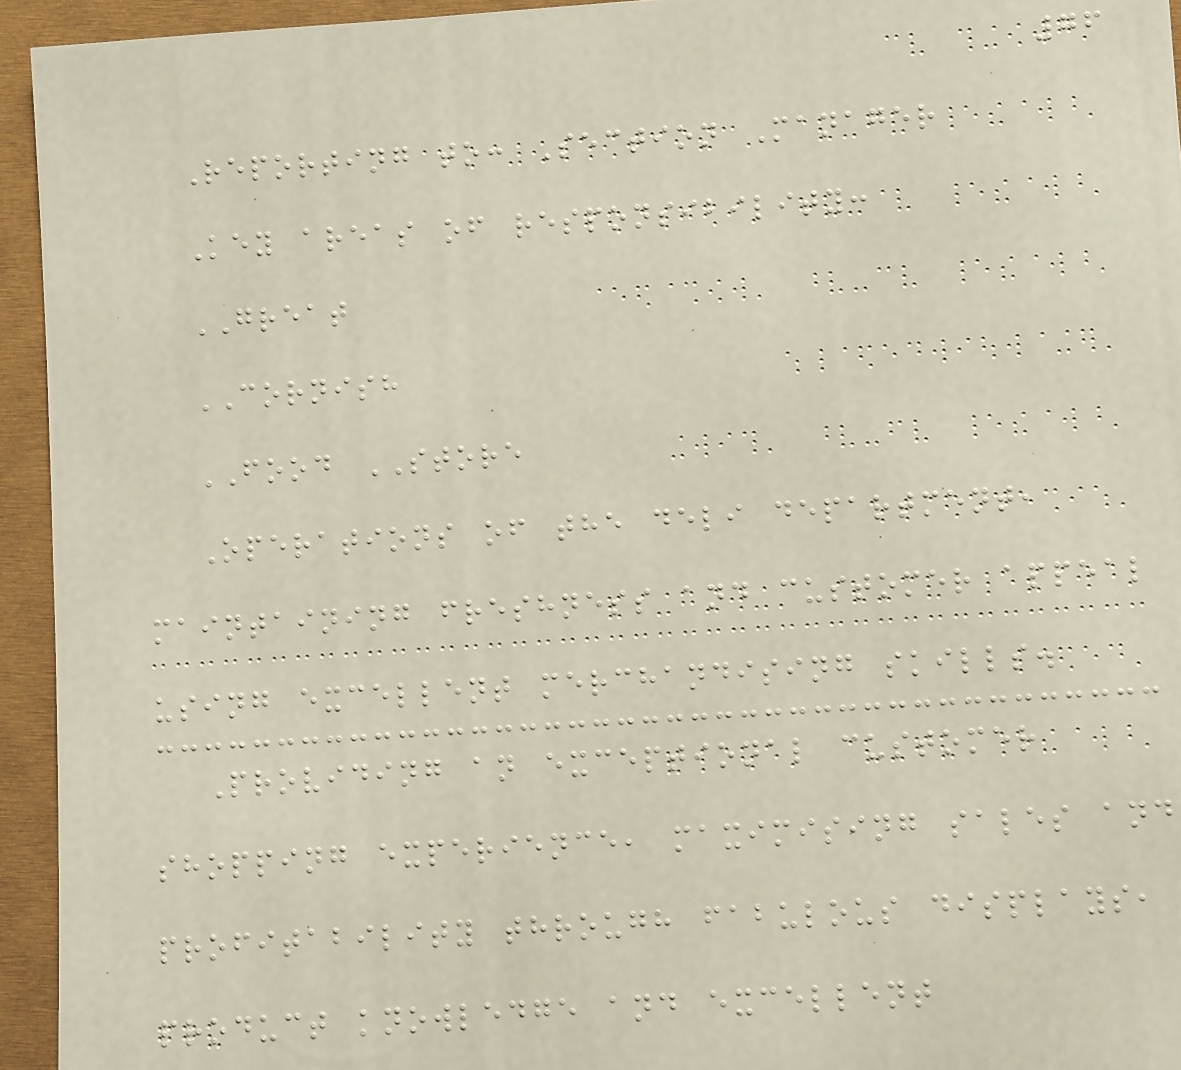76
Reporting to: Section Manager
Key areas of responsibility:
GREAT
CORNISH
FOOD STORE
Operations of the deli department,
maintaining freshness and customer appeal
using excellent merchandising skills.
Providing an exceptional customer
shopping experience, maximising sales and
profitability through fabulous displays,
product knowledge and excellent
